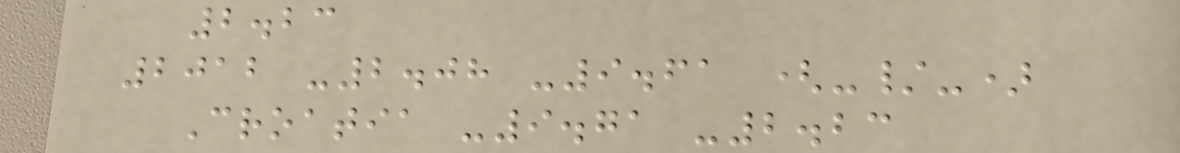2.23
2012 -2.08 -9.61 (-/-)
Croatia -9.71 -2.23
